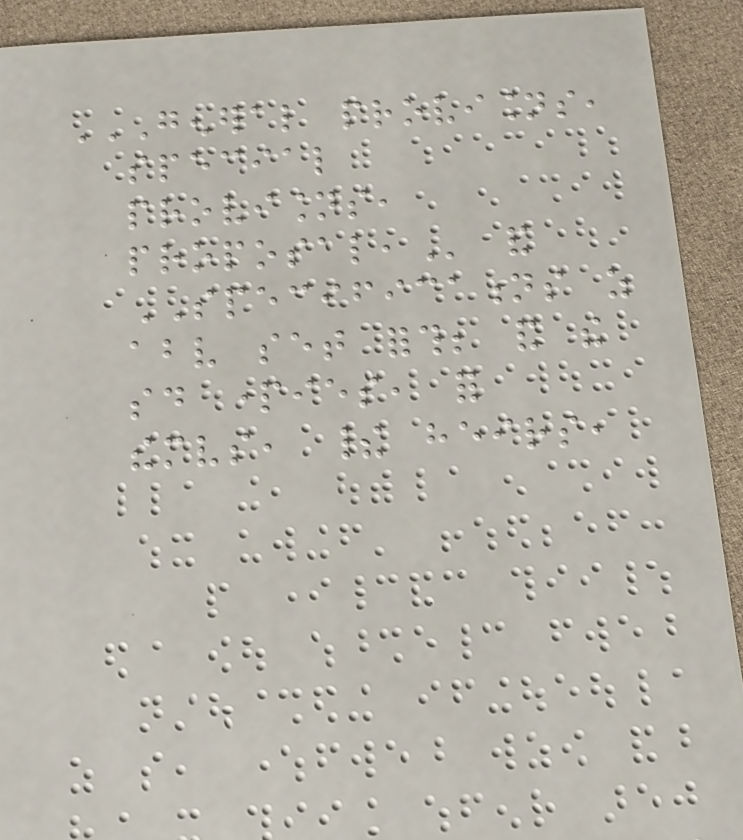GENERAL PROVISIONS,
SPECIAL
PROVISIONS,
PROPOSAL, and
SPECIFICATIONS as
above set forth; and the
said parties, for
themselves, their heirs,
